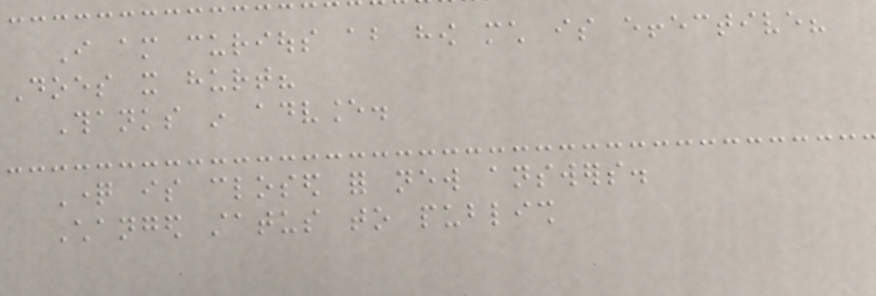I am curious about how much is effective?
Does it hurt?
Thanks in advance.
Question is closed for new answers.
Changed status to publish
